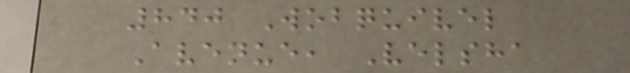840 Wobquivel
Avenue, Velsha
